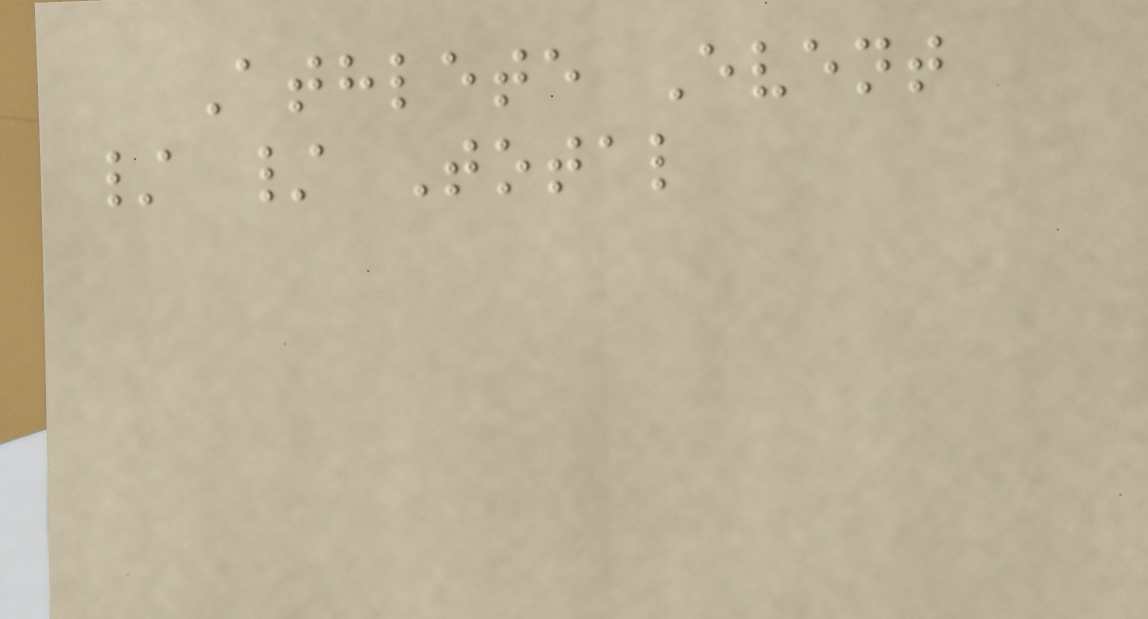Athlete Event
/ / Total
